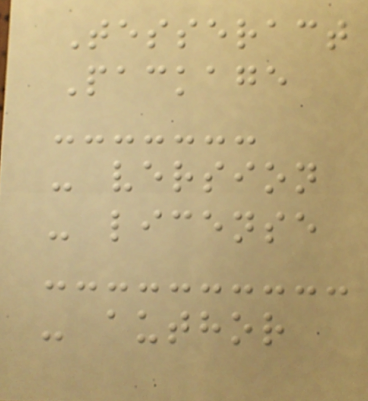Tesseract
Package
- version
- license
- author
